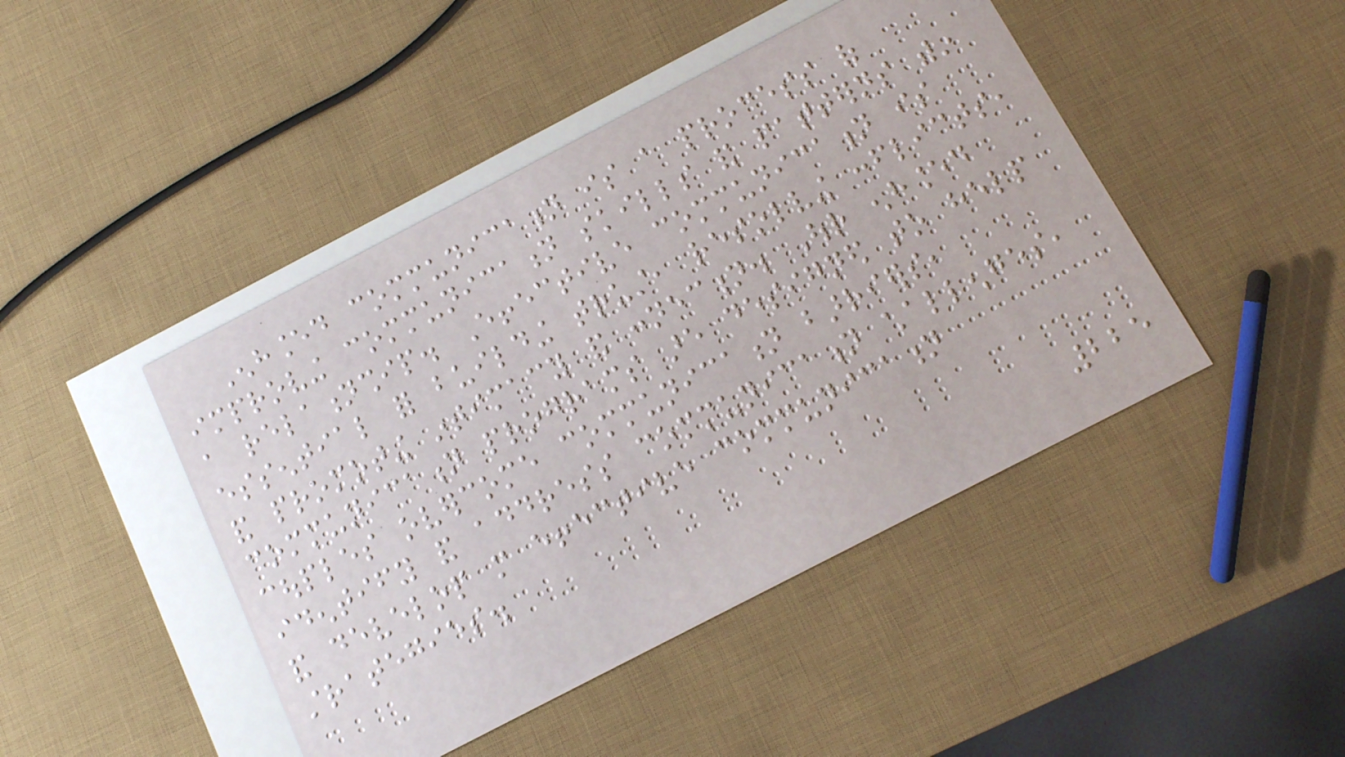Enhanced communication is a process of
improving communication skills and patterns within
a relationship. Effective communication is
essential for building trust, resolving conflicts,
and promoting intimacy and connection. Our enhanced
communication programs are designed to help
couples overcome communication barriers,
identify and address communication challenges,
and develop more effective communication
strategies.
225
